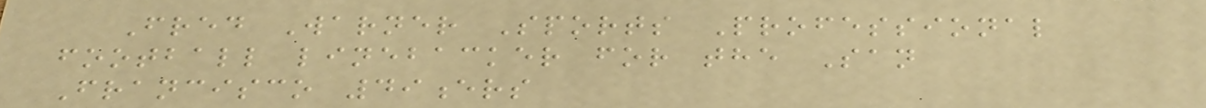Fred Warner Sports Professional
football linebacker for the San
Francisco 49ers
